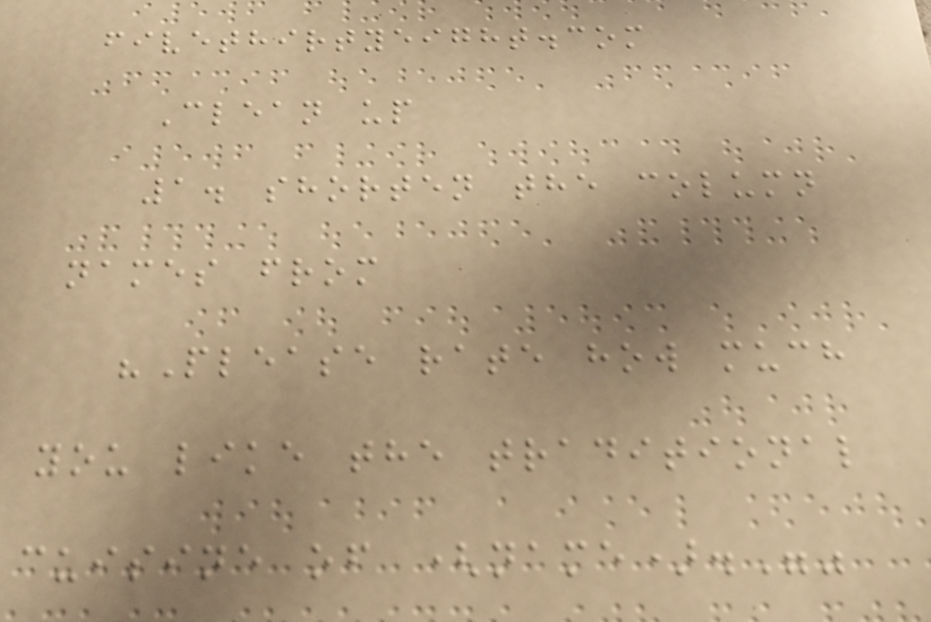fivethirtyeight.com
Clean up
1. shorten the column
names from
"Please rate how much
you like the traditional
cuisine of (name).""
